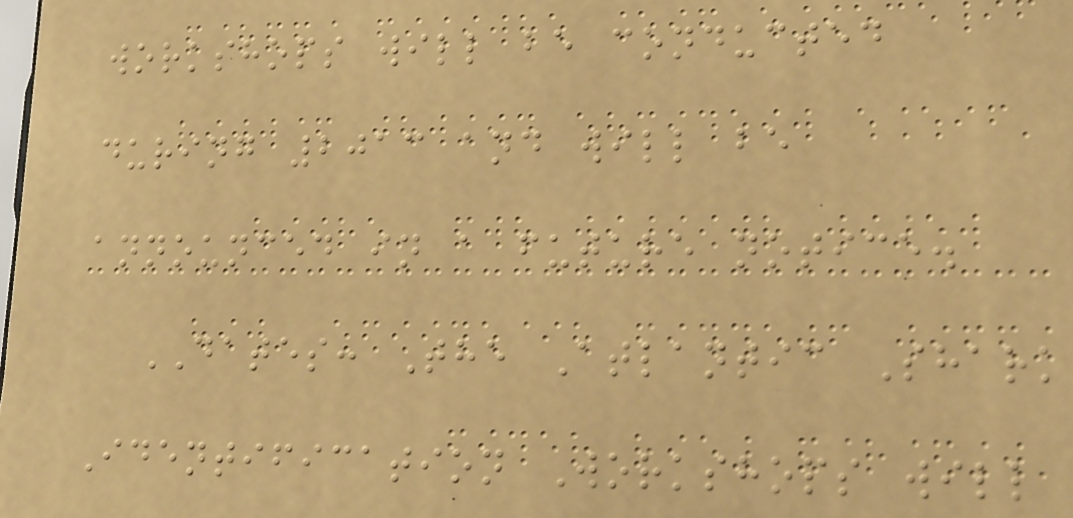workshops will be conducted
during 2013 and will be
announced in a future notice.
DATES: The Atlantic Shark
Identification Workshops will
